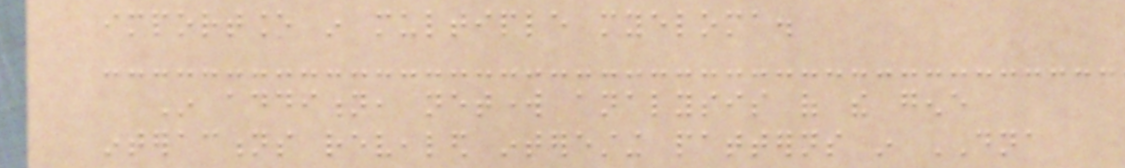importance in multiple myeloma.
In addition, network analysis of the gene
interactions revealed interesting patterns in DNA
